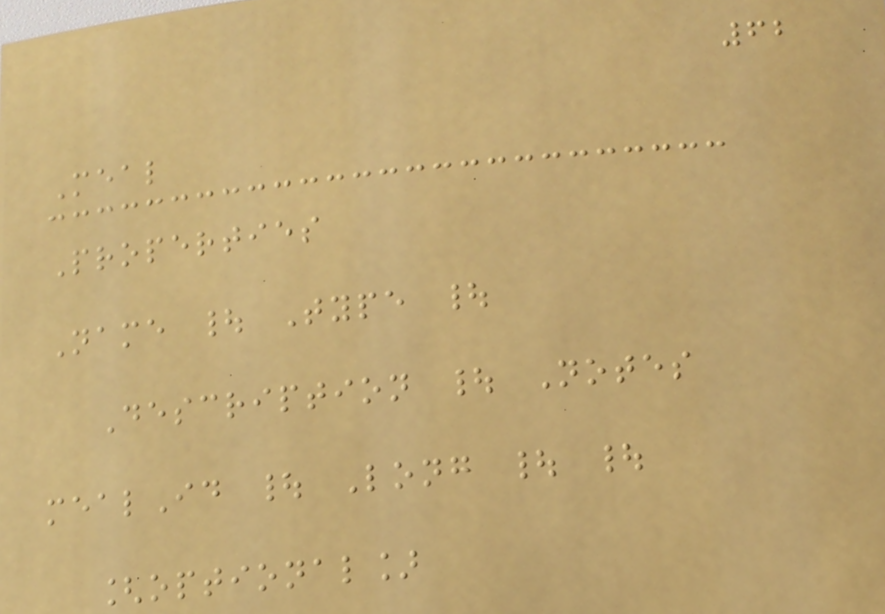62
Meal
Properties
Name | Type |
Description | Notes
mealId | Long | |
[optional]
